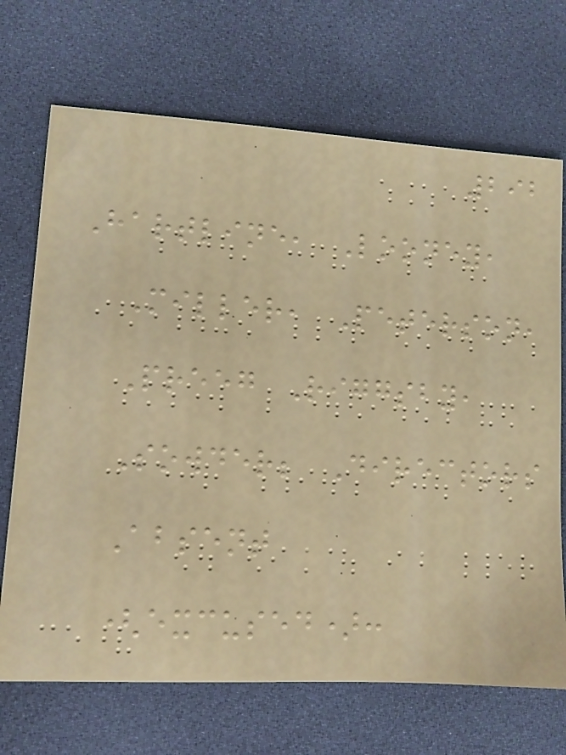292
Hartline, Looney,
Miller, Peterson,
Preeg Riggsby,
Sowder; Directors
Absent
(excused):
